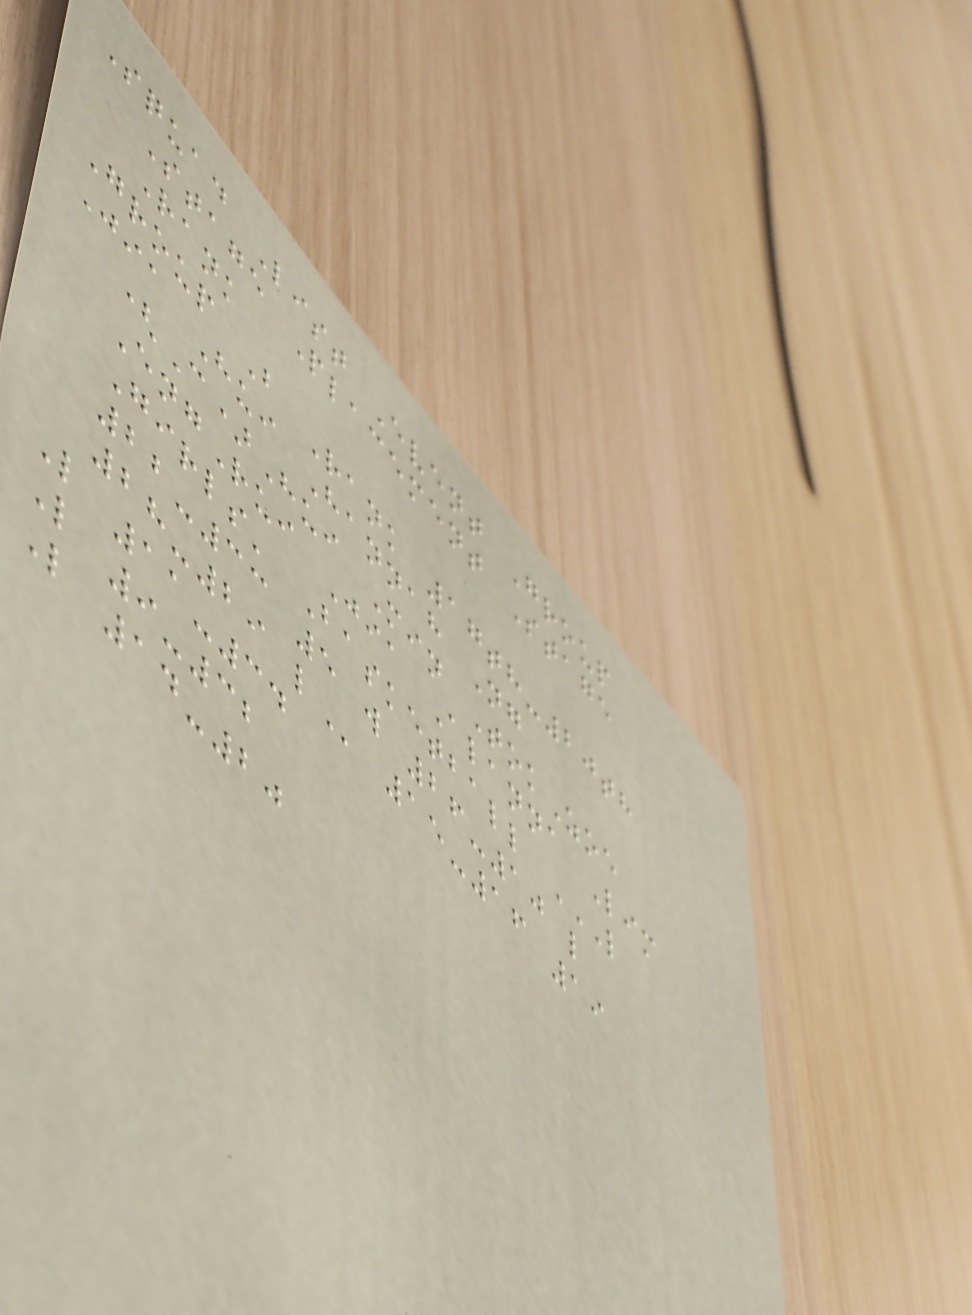Squad List Event Group
Stage Placement Stage
Rank
Group B Rank 17th-20th
Jia Hui Hannah Ng
(C)Hui Min TokZoe
EngRui Jia Alanna Lim
Girls' Basketball L
22-33 5 W 26-10 L
28-29 L 15-16 19
L 11-34
L 9-32
L 14-20
